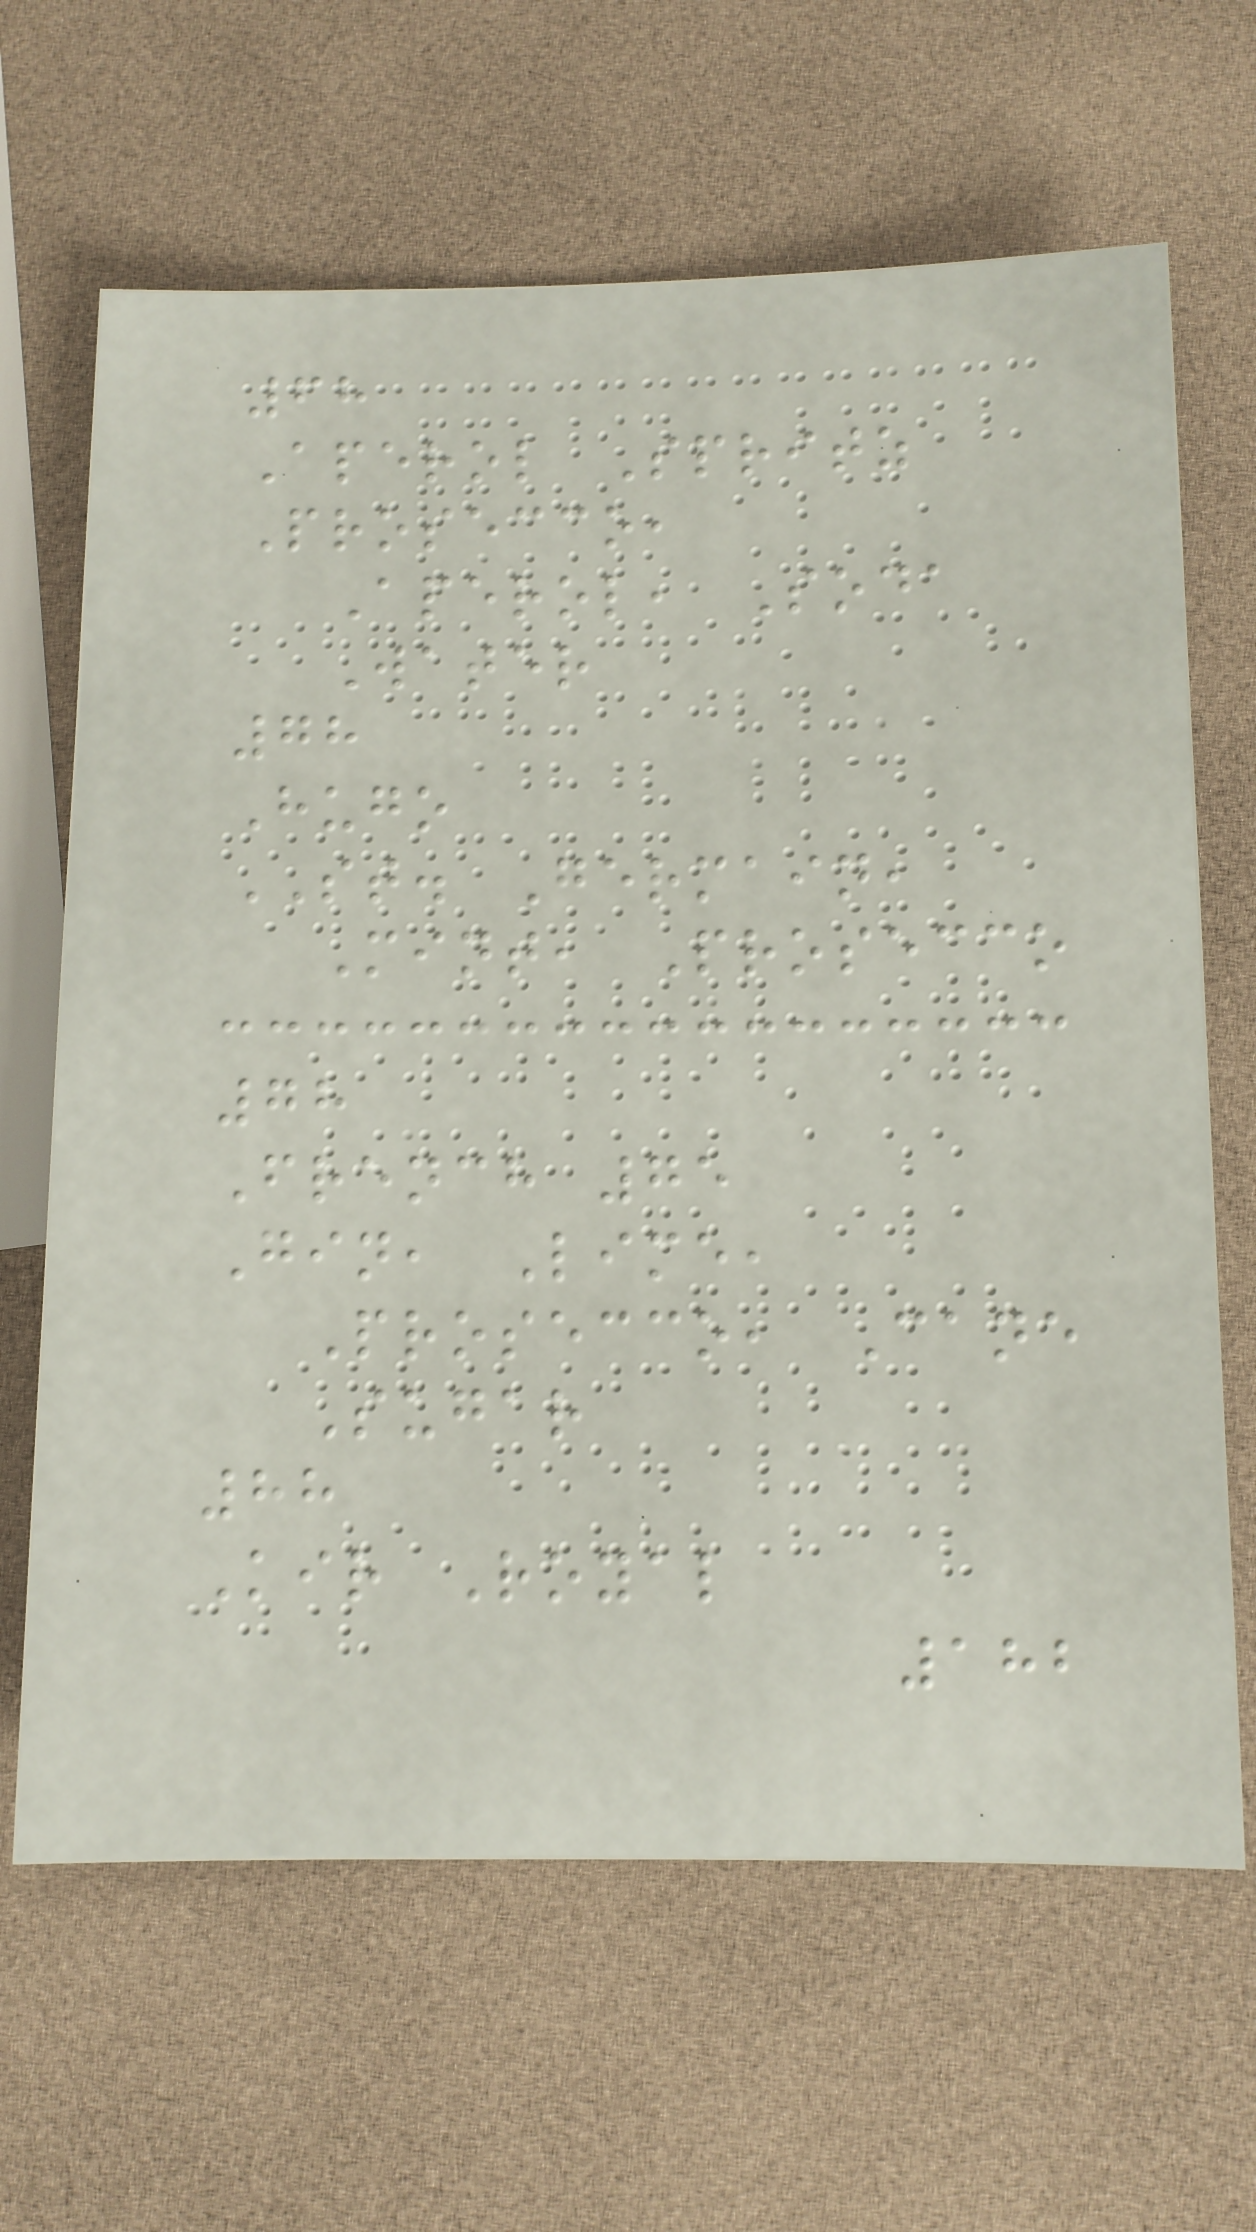68
Aperol Spritz
Prosecco,
Aperol, Soda
Water
78
Hugo
ST. Germain,
Mint, Prosecco
78
French 75
Gin, Lime,
Prosecco, Cane
Sugar
88
Kir Royal
182
